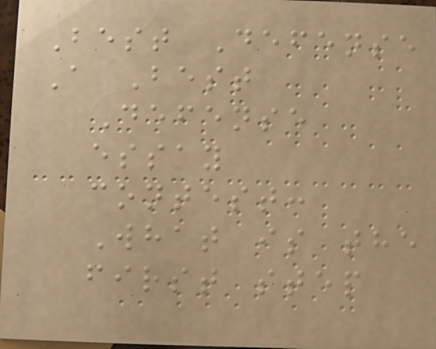Best Defense
A Best
Defense
essay
contest:
What is the
first step
